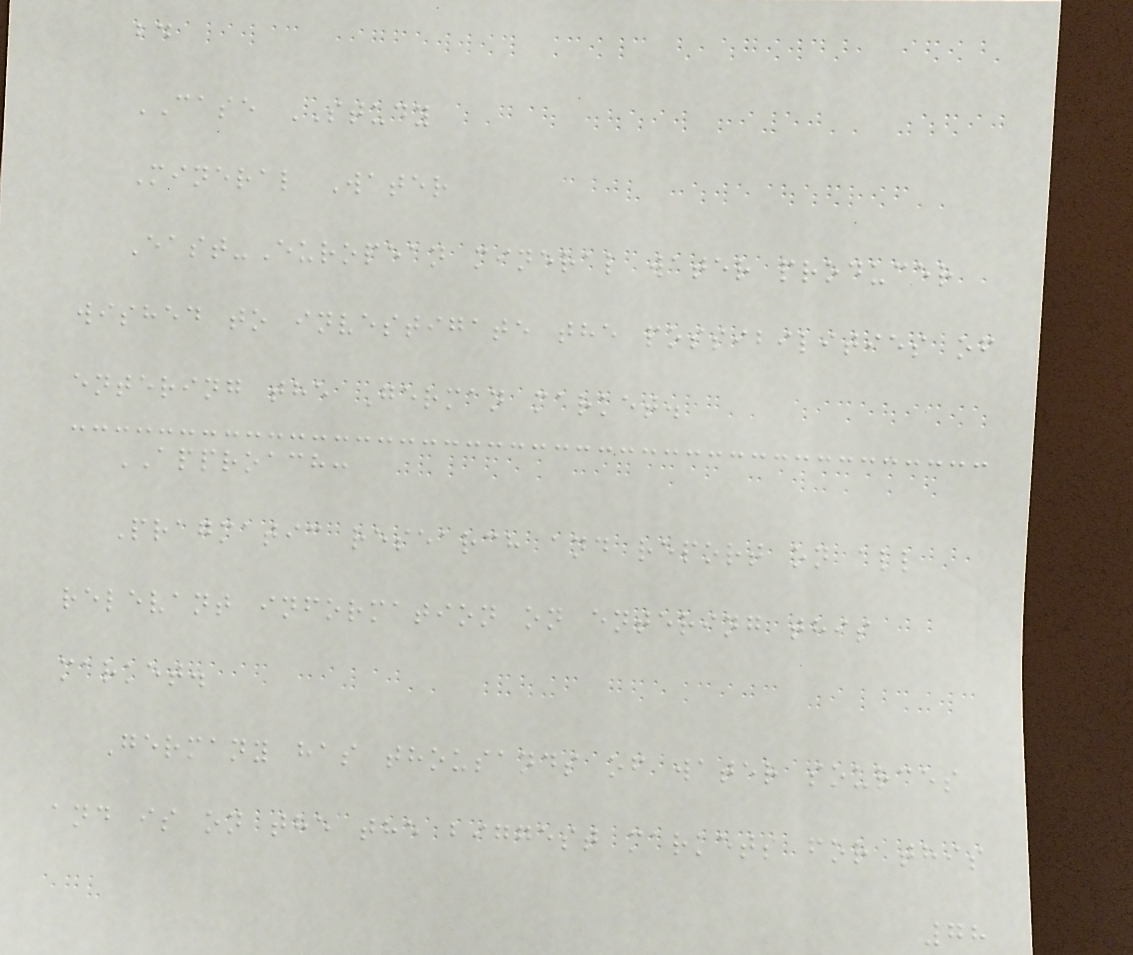bd
CASE STUDY
Mineral Water
East-European mineral water producer
wished to investigate the possibilities of
entering the German market.
APPROACH:
Pragmatic research and report on all
relevant information on entering this
market.
Germany has thousands of water sources
and is on the the biggest markets for this
78
